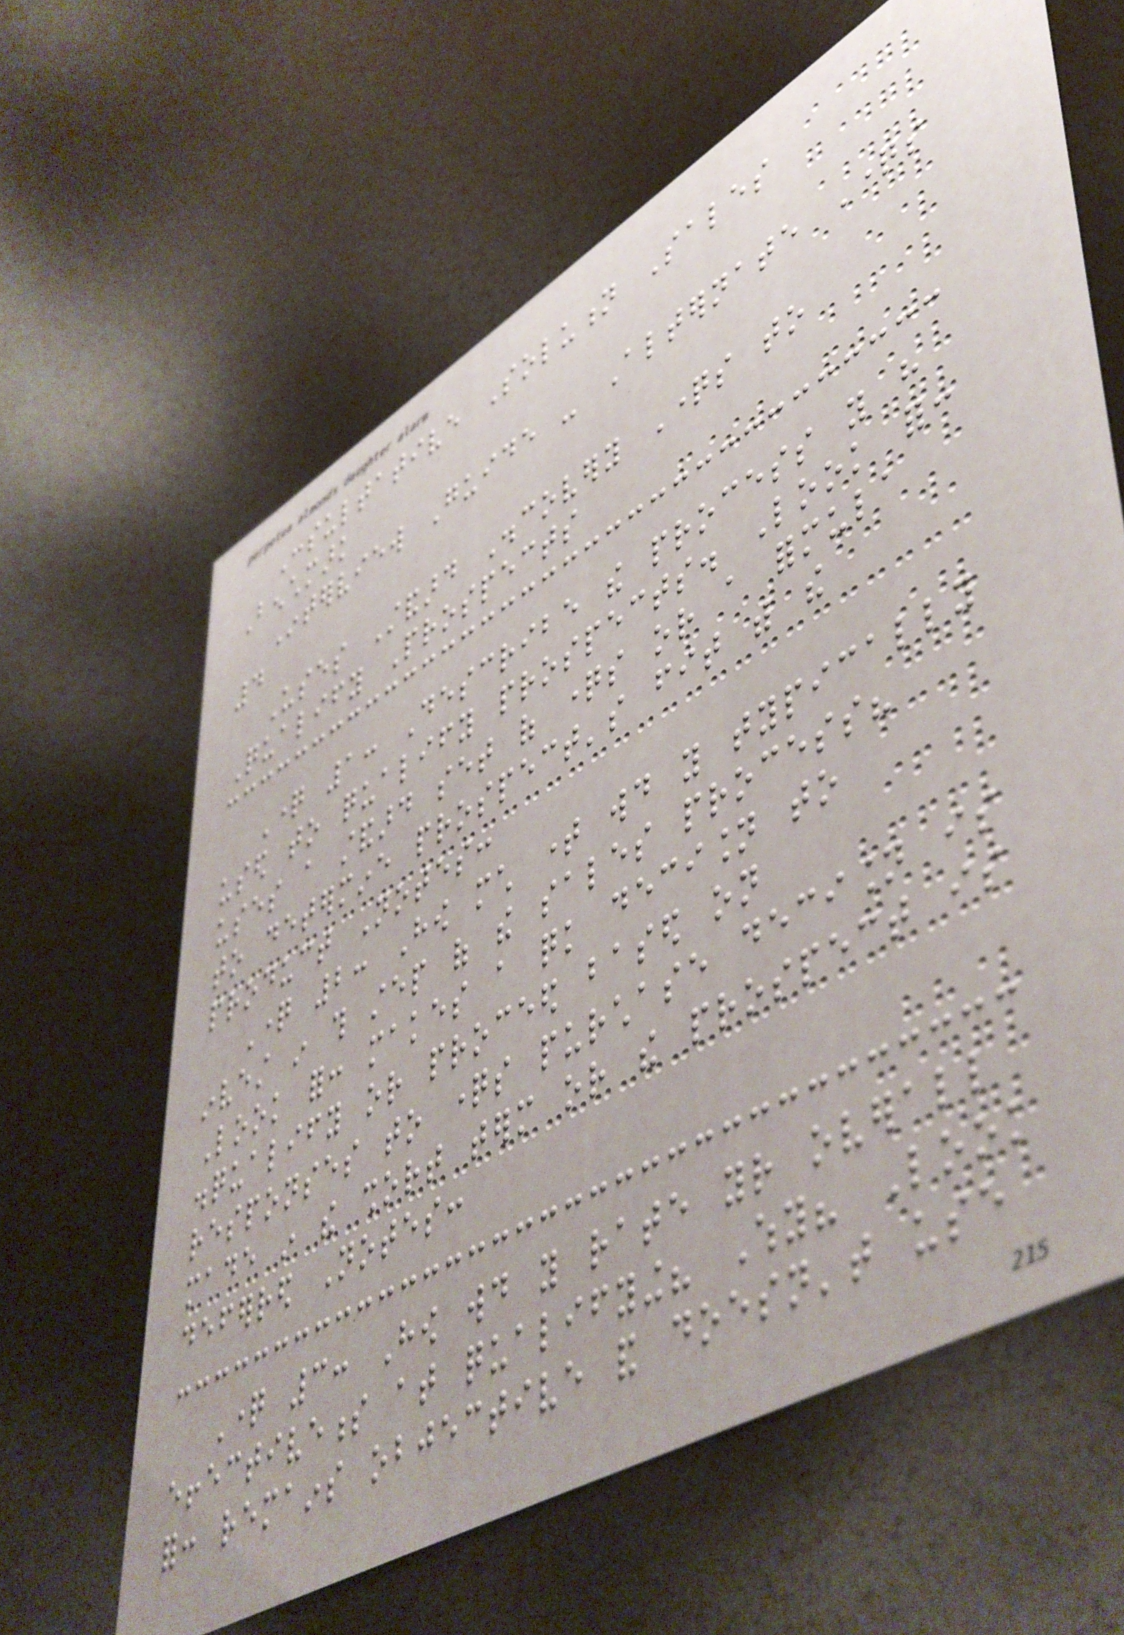Consultative Solution Sales
Benchmark
Interview Guide - Alternate Questions
4
Uses Standard Discovery Questions to
Qualify Prospects
Question 1: Describe the process you have
used to qualify prospects. Look for:
uses a standard set of questions or a formula
to determine prospect's fit with the
product Notes:
Question 2: How much time would you typically
invest in this step of the sales process?
Look for: makes a quick decision to
disqualify or proceed based on
responses to questions purchase decision is
made in the short term or the prospect is
deferred Notes:
Question 3: How would you rate your overall
effectiveness at qualifying? Why? Look
for: remains objective and doesn't use
